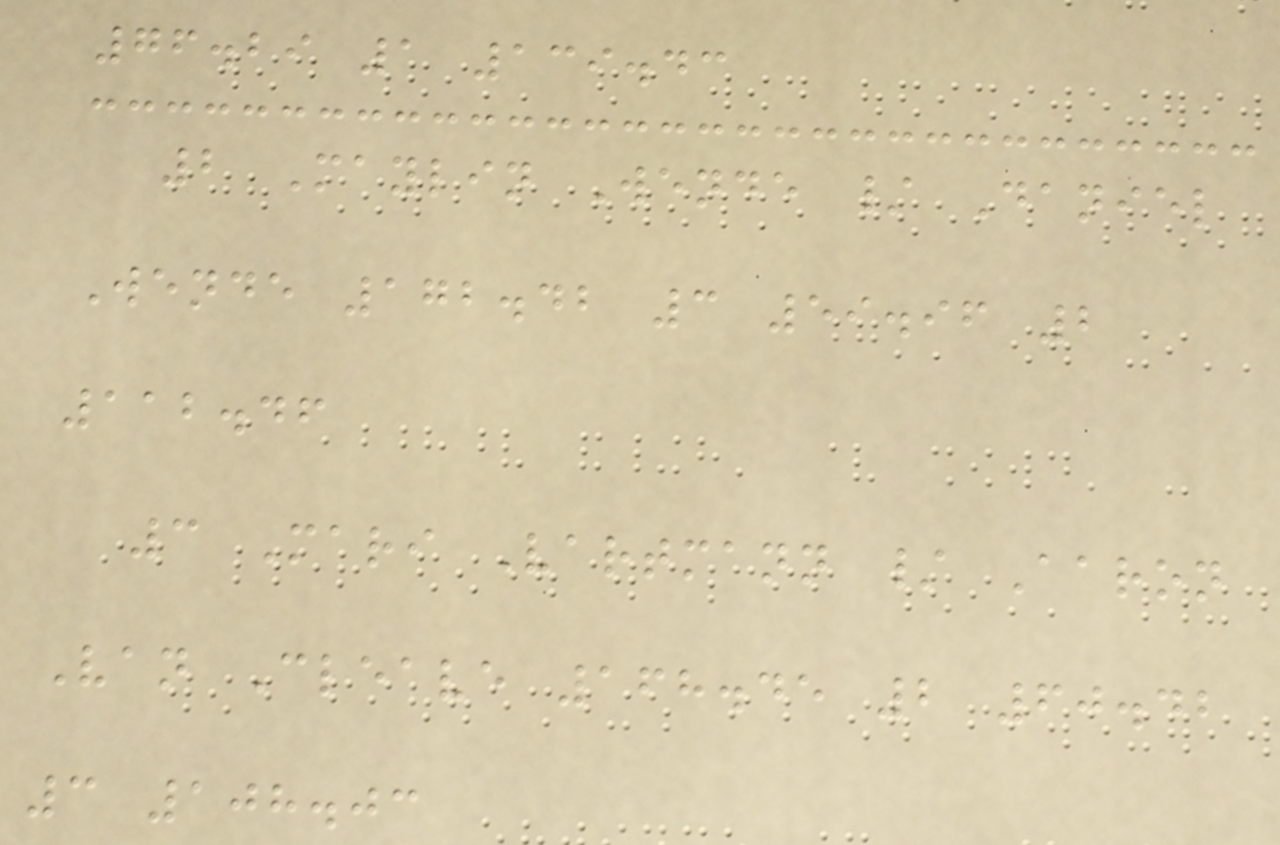76.29 1 139.43
2 Maylin Wende / Daniel
Wende 172.42 3 59.96 2
112.46
3 Mari Vartmann / Aaron
Van Cleave 168.45 2 60.42
3 108.03
